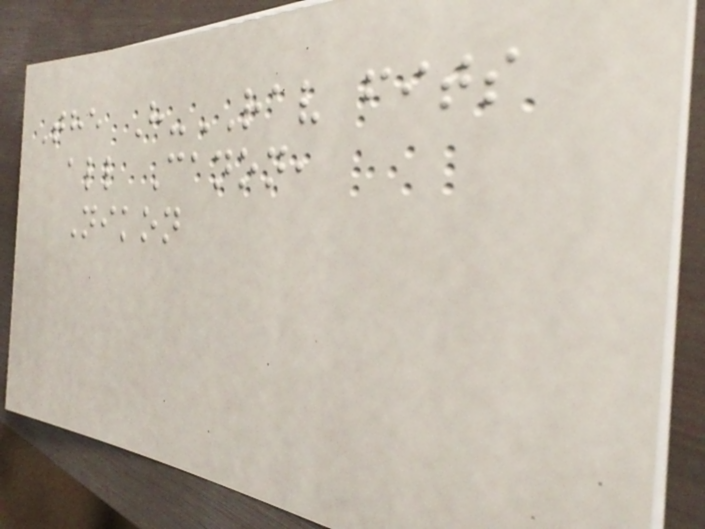The H-RAV fits
all Canon,
Nikon
